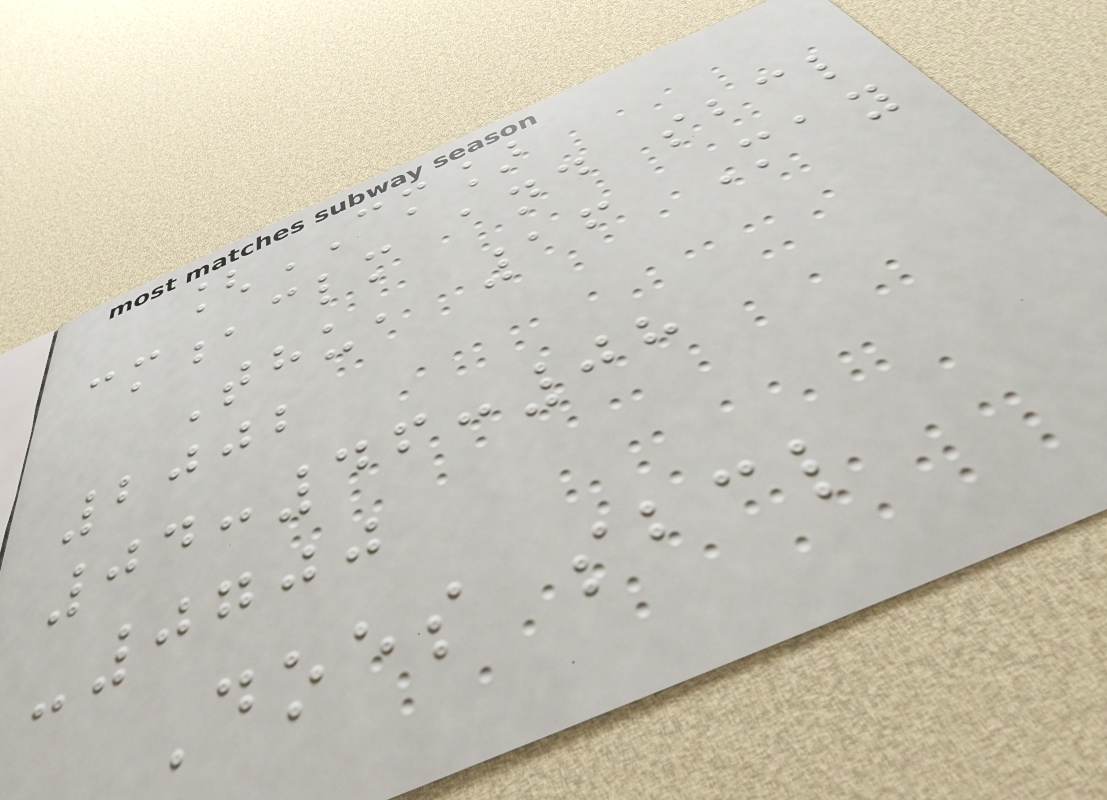[CM]
cm,clm and sbcl
Thu, 16 May
2002
04:46:08
-0700
Does sbcl
